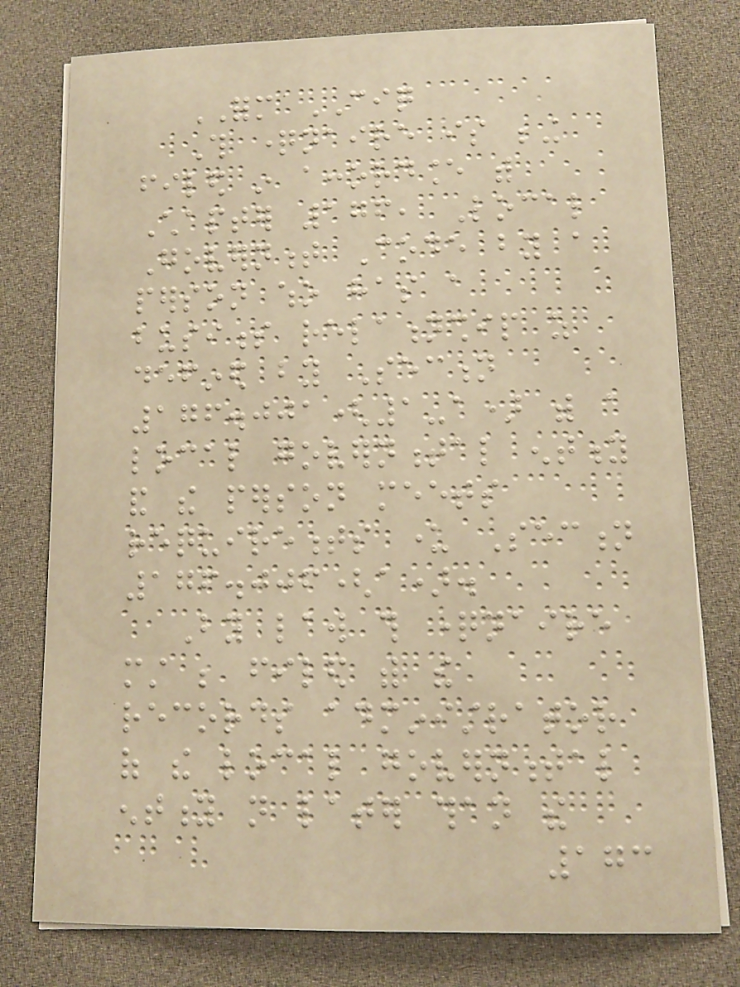FORM CIQ
This questionnaire is being
filed in accordance with
Chapter 176, Local
Government Code by a
person who has a
business relationship as
defined by Section
176.001(1-a) with a
local governmental entity
and the person meets
requirements under Section
176.006(a).
By law this questionnaire
must be filed with the
records administrator
of the local governmental
entity not later than the
173
